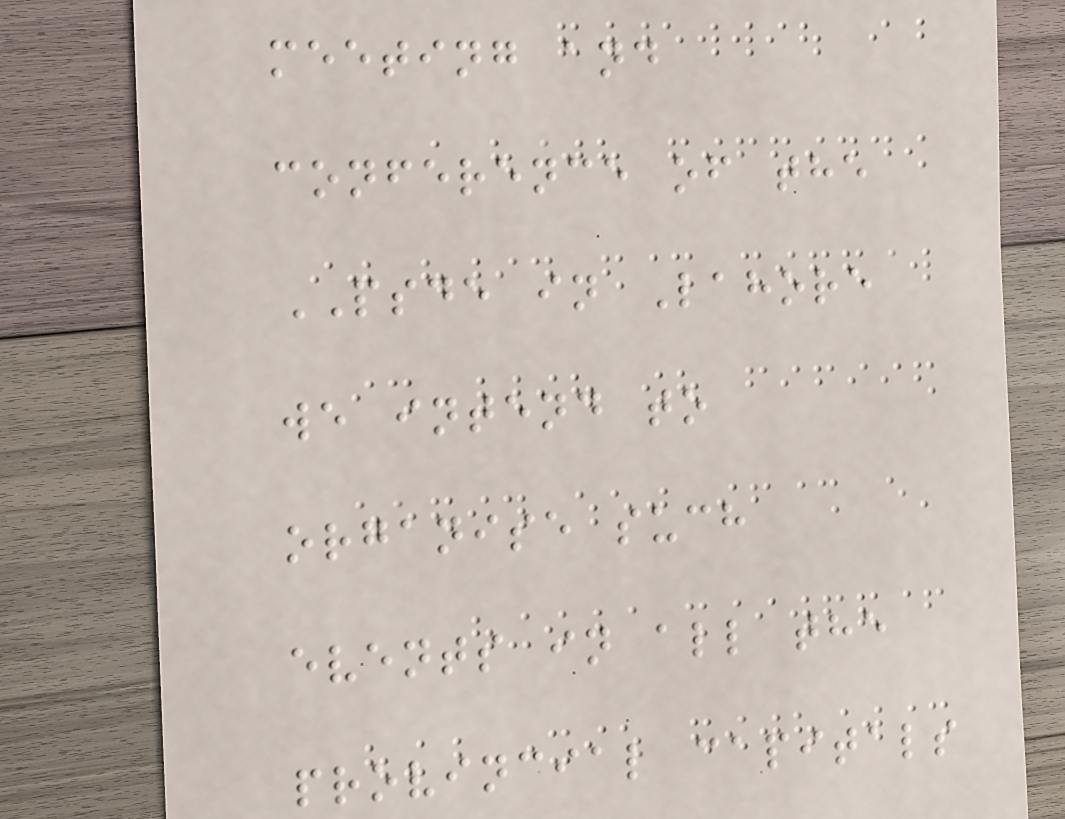meeting and
conference of the
PSDE in Lahore
we intend to
organise such
events in all the
provincial capitals
